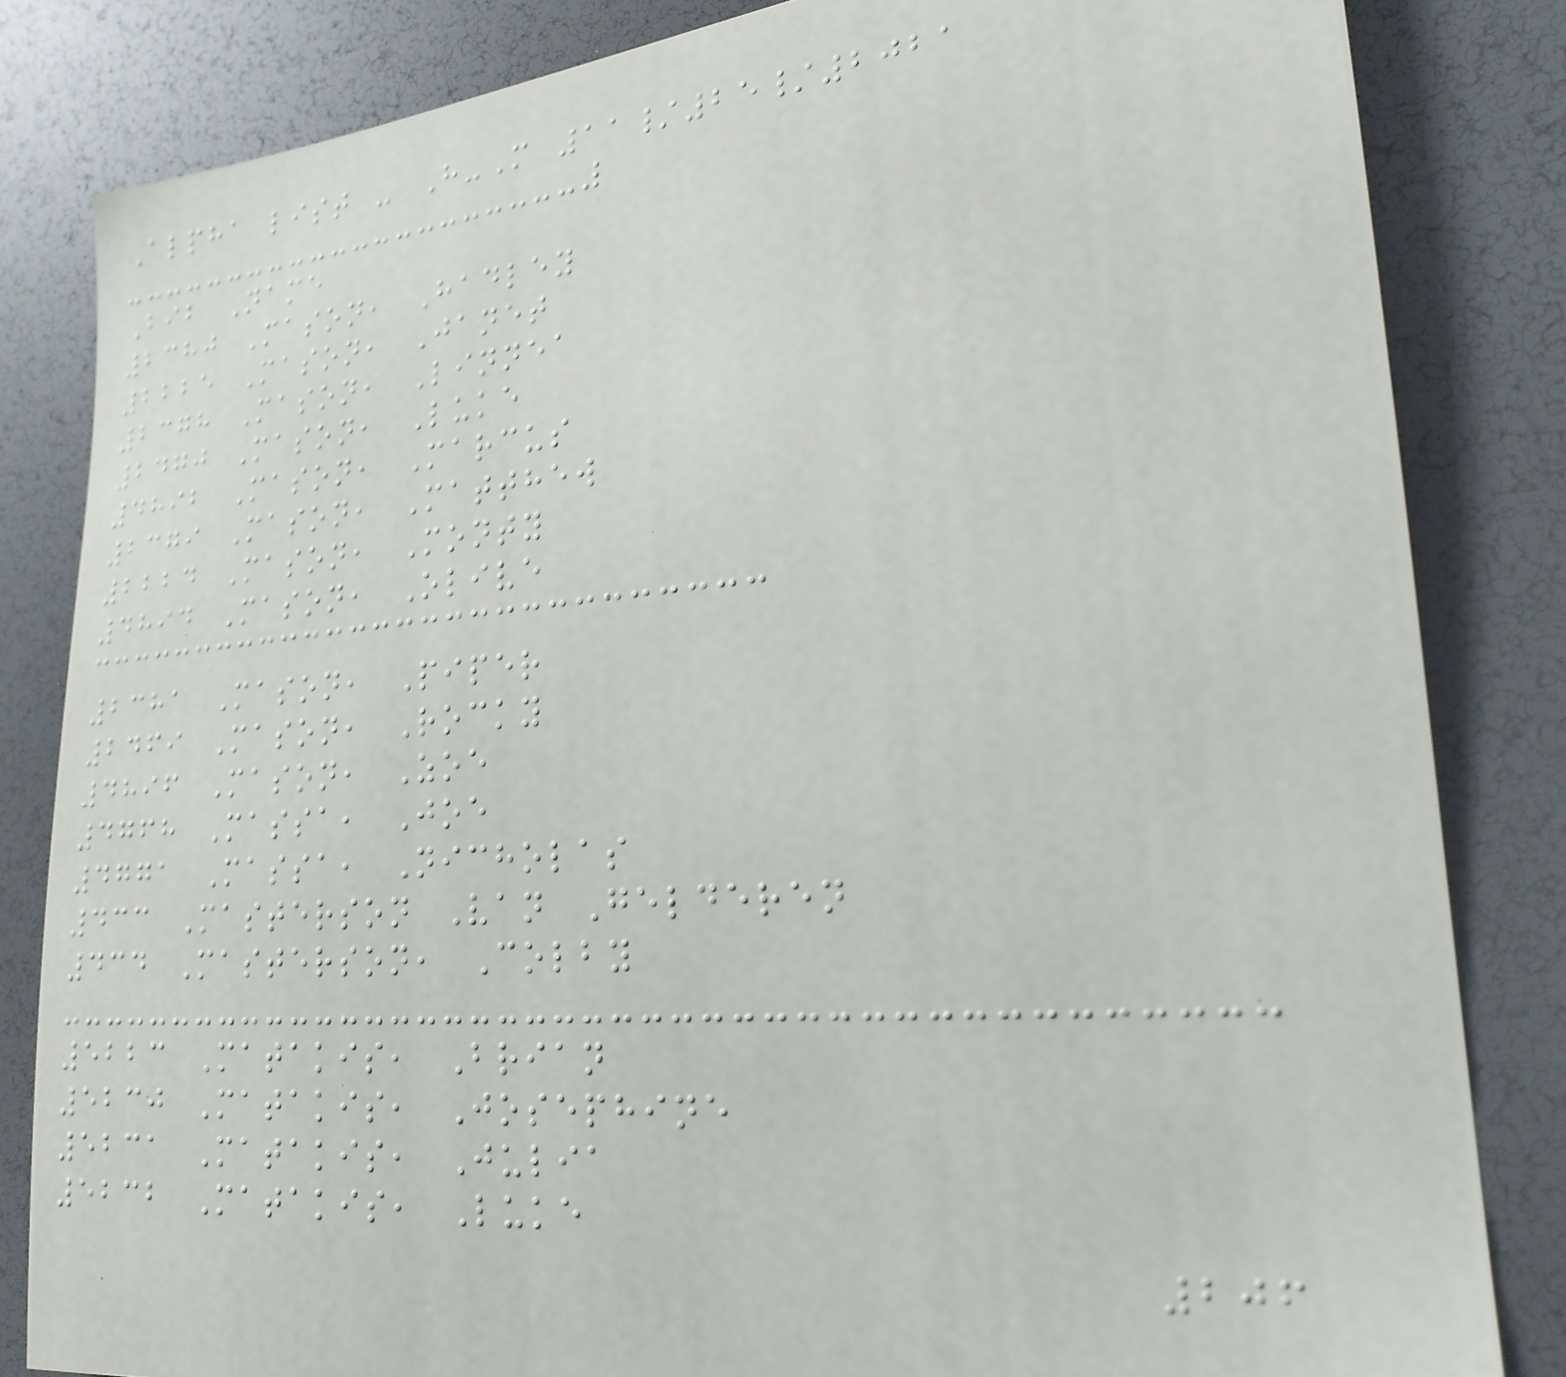Alpha list - H-M 11/25/2021
Bib Name
2380 Mason, Hadley
2225 Mason, Janet
2378 Mason, Linnea
2470 Mason, Luke
4892 Mason, Marcus
2379 Mason, Matthew
2224 Mason, Monty
4894 Mason, Olive
2381 Mason, Piper
2469 Mason, Rocky
4896 Mason, Zoe
4768 Massa, Joe
4771 Massa, Nicholas
433 Masterson Van Gelderen
434 Masterson, Colby
5223 Matakis, Brian
5230 Matakis, Josephine
5231 Matakis, Julia
5232 Matakis, Luke
206
